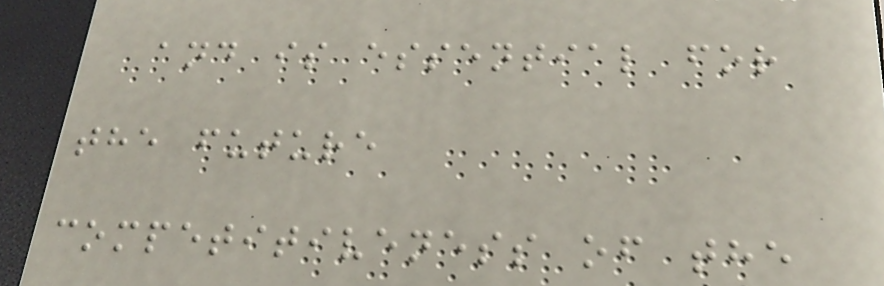and is essential for
the future
competitiveness of the
